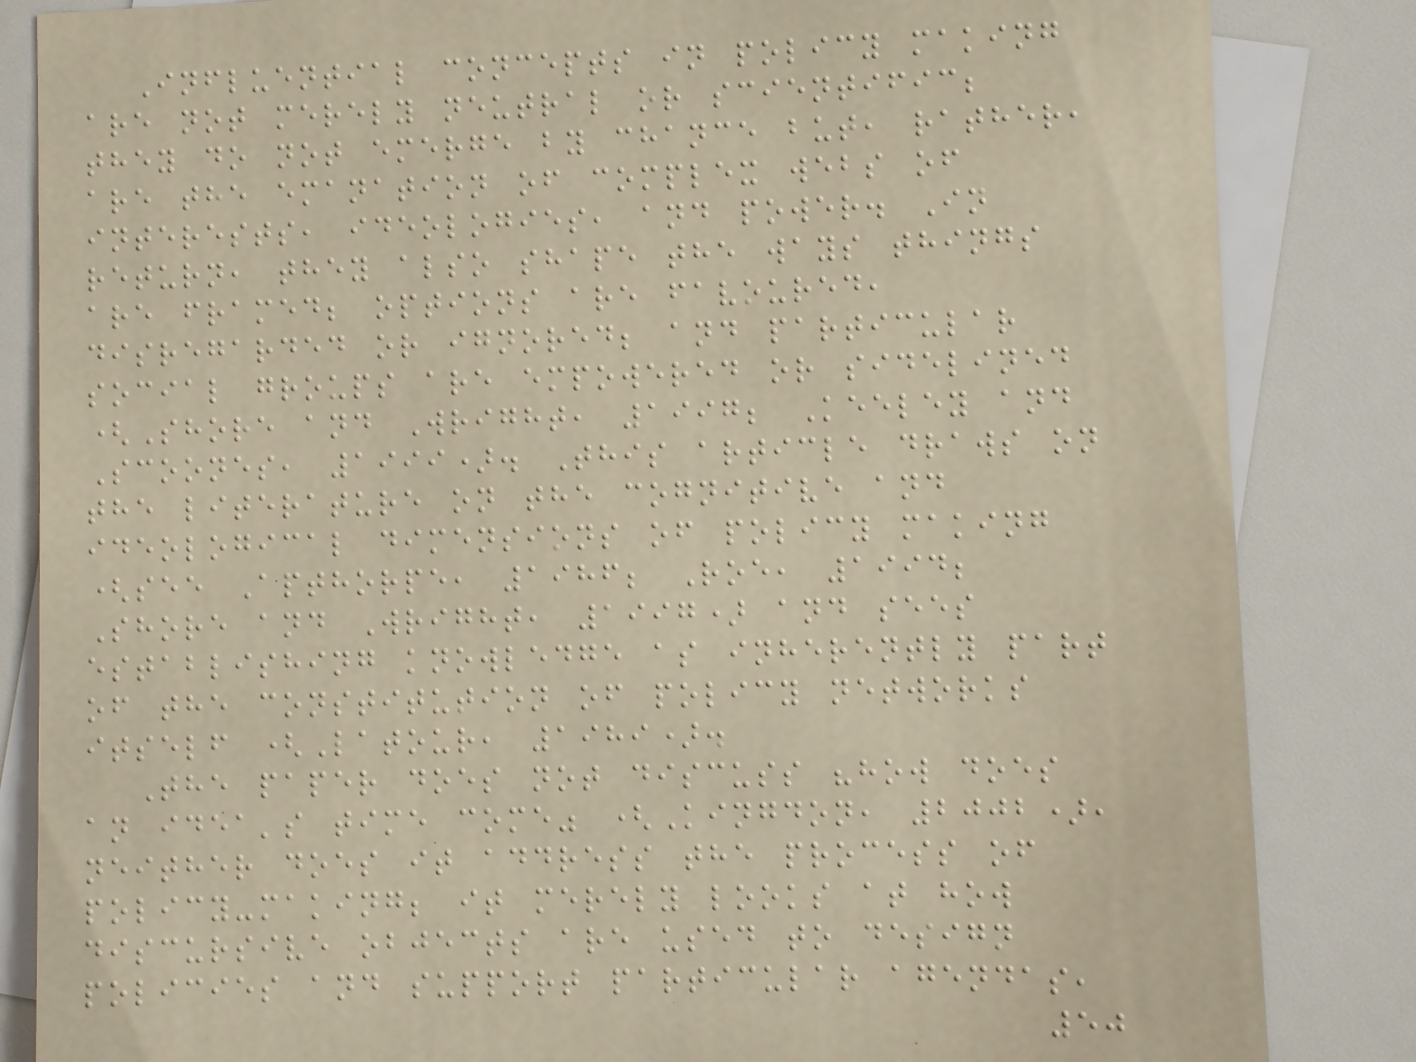Influential concepts in policy making
are not merely neutral or scientific;
they do not emerge by chance but, rather,
are the emanation of complex webs of
interests, ideologies, and power. In
return, they also shape the ways things
are framed; options are favoured,
disregarded or ignored; and particular
social groups are empowered or sidelined
(Shore and Wright, 1997; Keeley and
Scoones, 1999). This article draws on
the literature on the cognitive and
ideological dimensions of policy making
(see Apthorpe, 1986; Roe, 1994;
Shore and Wright, 1997) and sees
establishing knowledge as inherently part
of the constitution of policy networks
itself (Latour, 1989).
The paper does not discuss "how does
an idea's time come" (Kingdon, 2002),
neither does it address the process of
policy-making; it merely looks at how
discursive objects are used to design
policies and support particular agendas,
50
